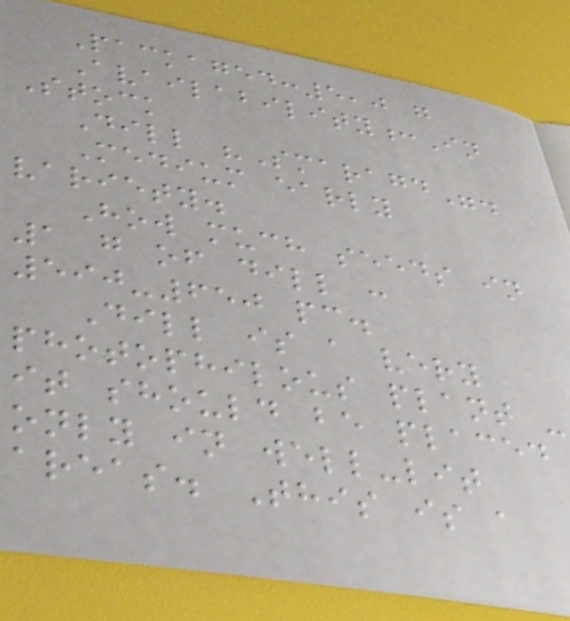Packaged:5,0 g
Availability:In
Stock
Dill "Smaragd".
Medium early
variety.
How much seeds in
1 g of dill :
590-650 pc.
Dill is a very
photophilous plant -
it should be placed
only in well-lit
areas. This is a
